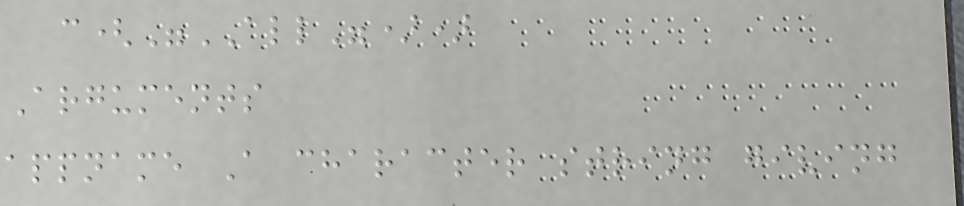c("ALL"))
Arguments
appname A character string giving
